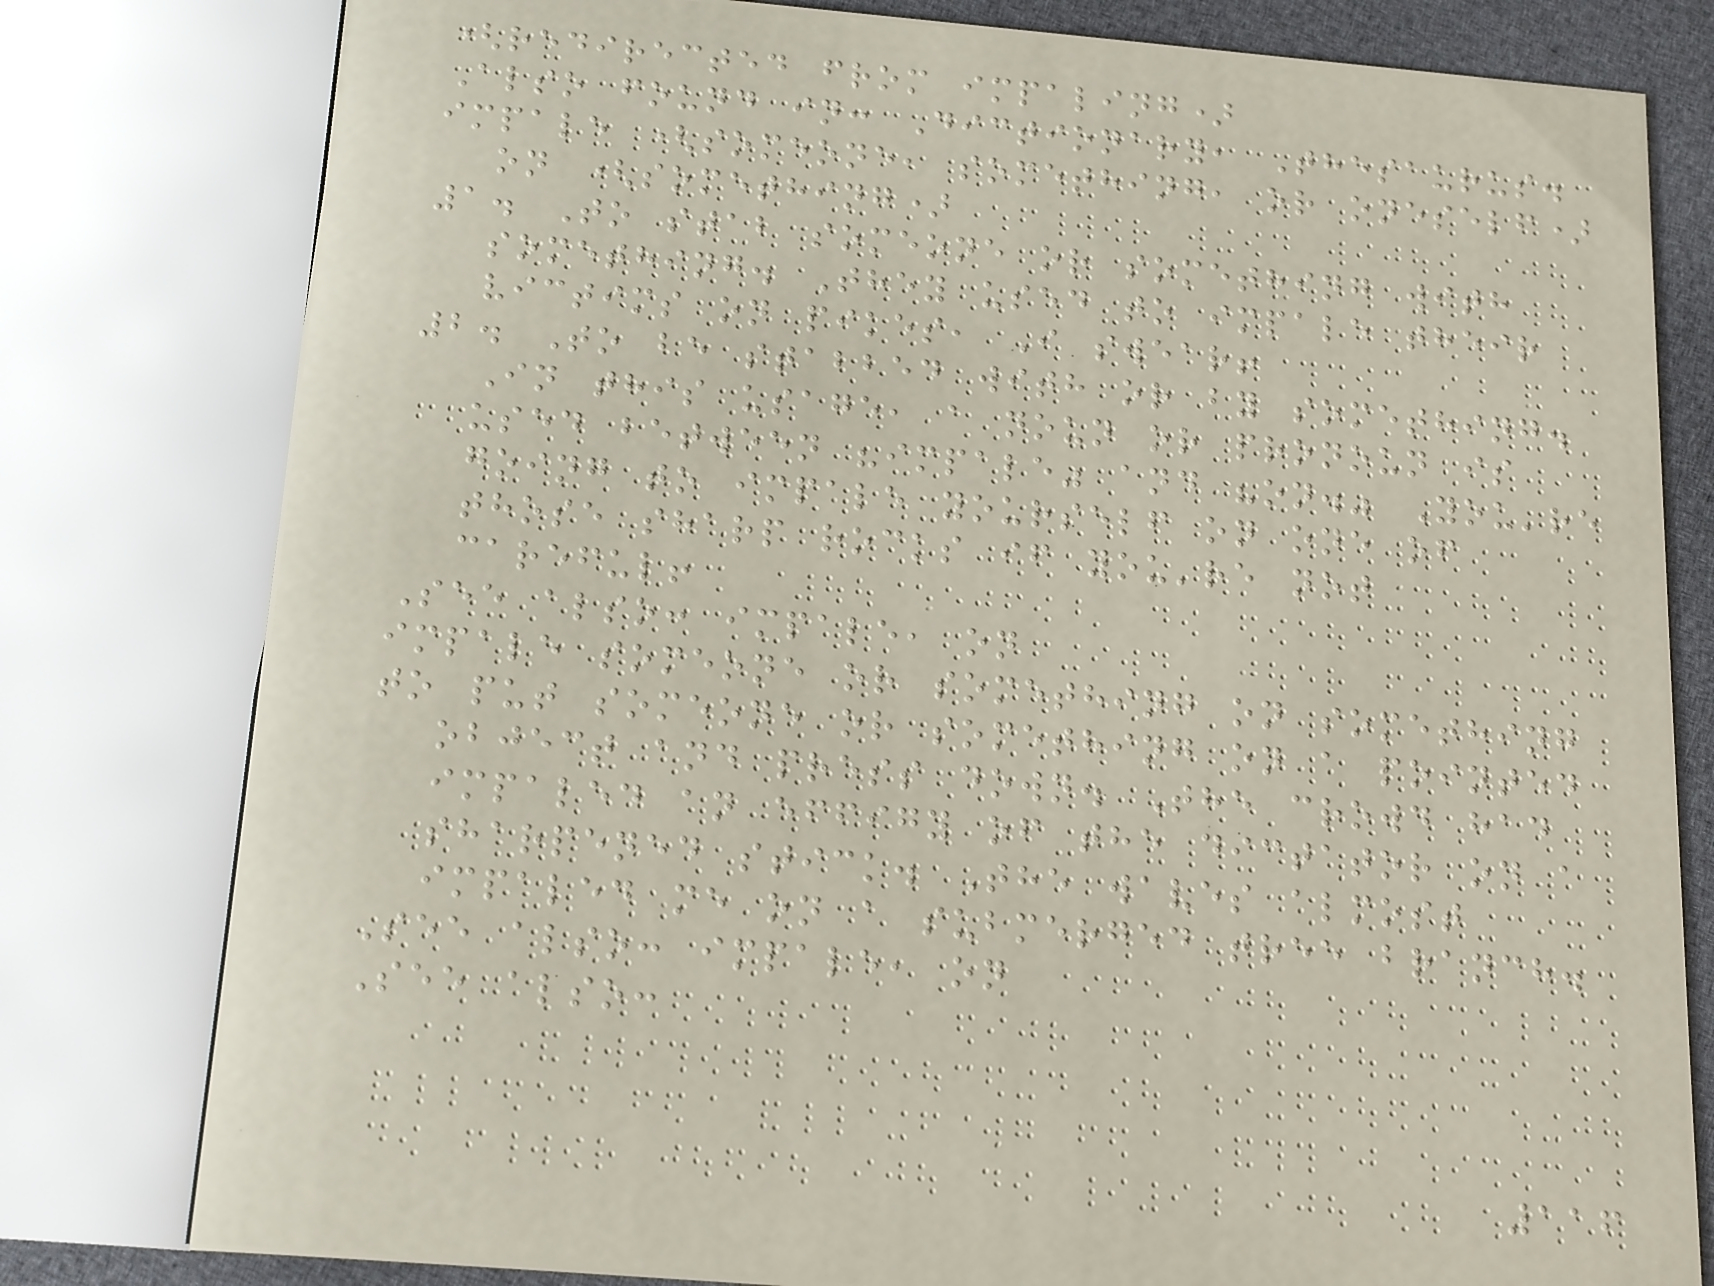(redirected from impaling)
Also found in: Dictionary, Thesaurus.
impale (someone, something, or oneself)
on (something)
1. To stab someone or something with
something. They used to impale their
victims on pikes, I swear!
2. To be stabbed with or by something.
In this usage, a noun or pronoun is
used between "impale" and "on." You're
going to impale yourself on one of
those sharp rocks if you're not
careful!
See also: impale, on
impale someone or something on something
to put someone or something on a pointed
object and press down. The crowd had
impaled an effigy of the dictator on a
sharpened stick. The waves almost
impaled me on a submerged tree branch.
See also: impale, on
See also:
116
